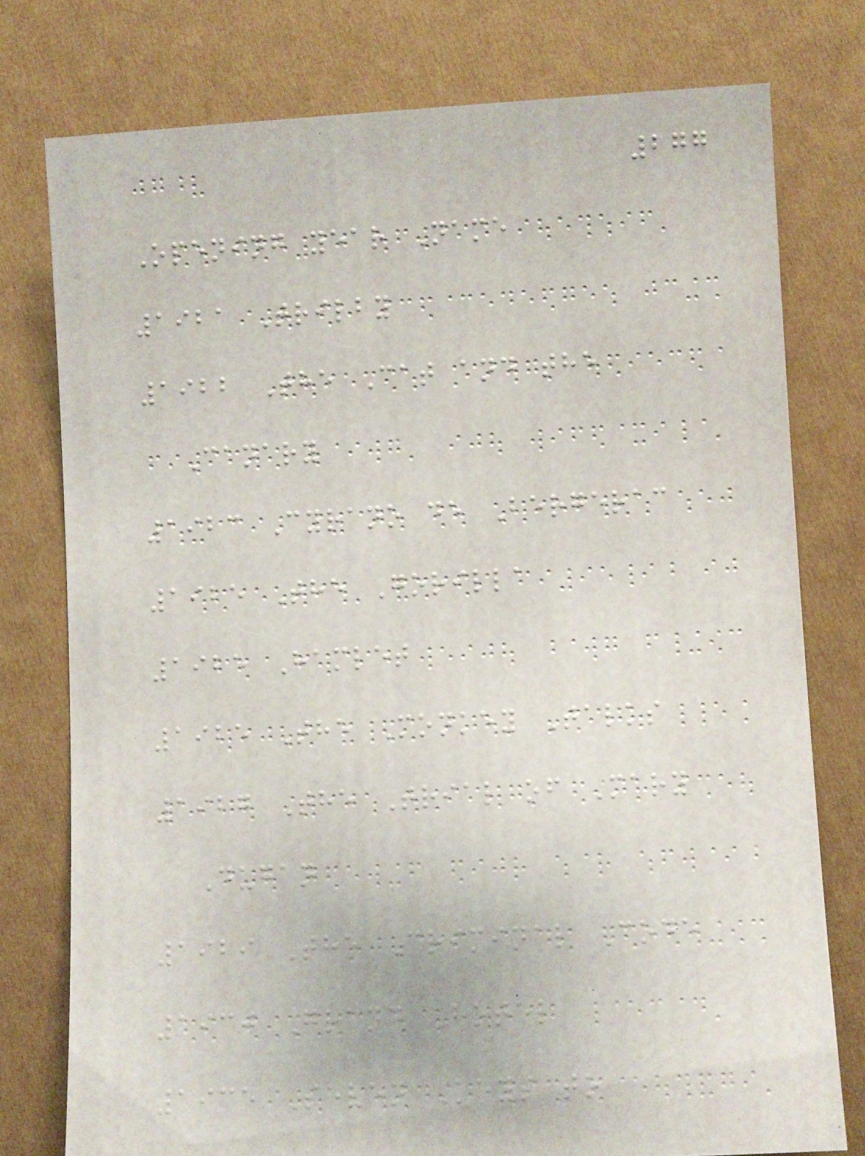277
Opening year Name
1921 Trilby
1922 The Cat and the
Canary
1923 Cyrano de Bergerac
1925 The Gorilla
1925 Hamlet
1925 The Monkey Talks
1927 The Trial of Mary
Dugan
1929 The Criminal Code
1930 Grand Hotel
1935 Seven Keys to
